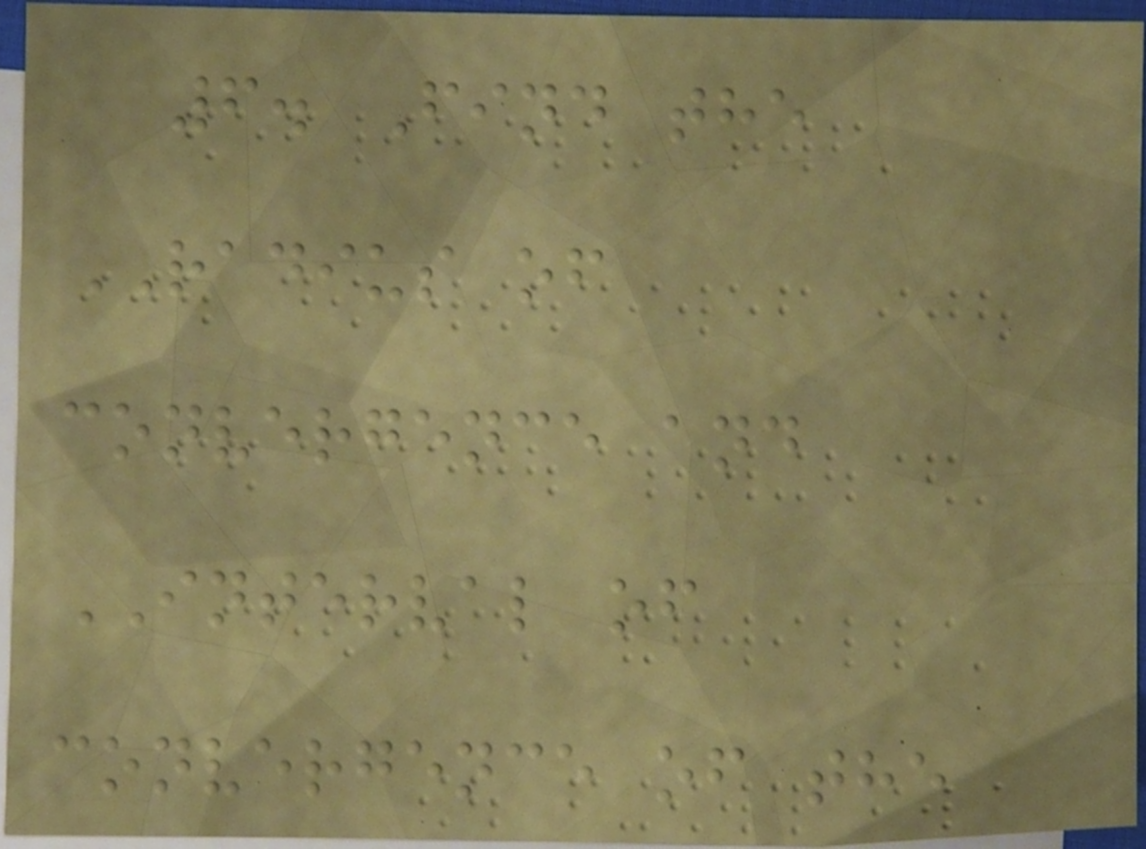6. Find the
RADIUS of
convergence and
INTERVAL of
convergence of the
